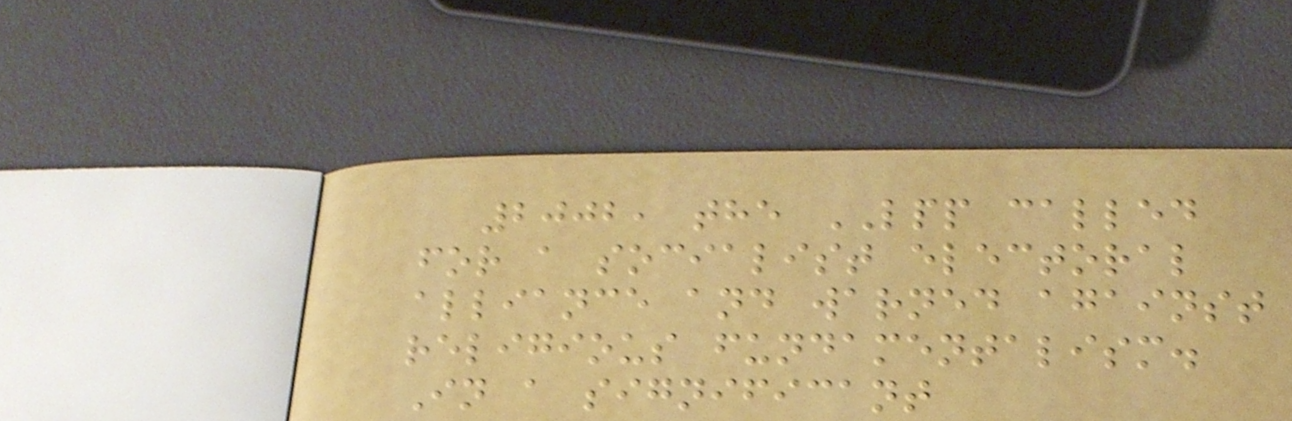2002, the LPP called
for a socialist electoral
alliance and warned against
religious fundamentalism.
In a significant
